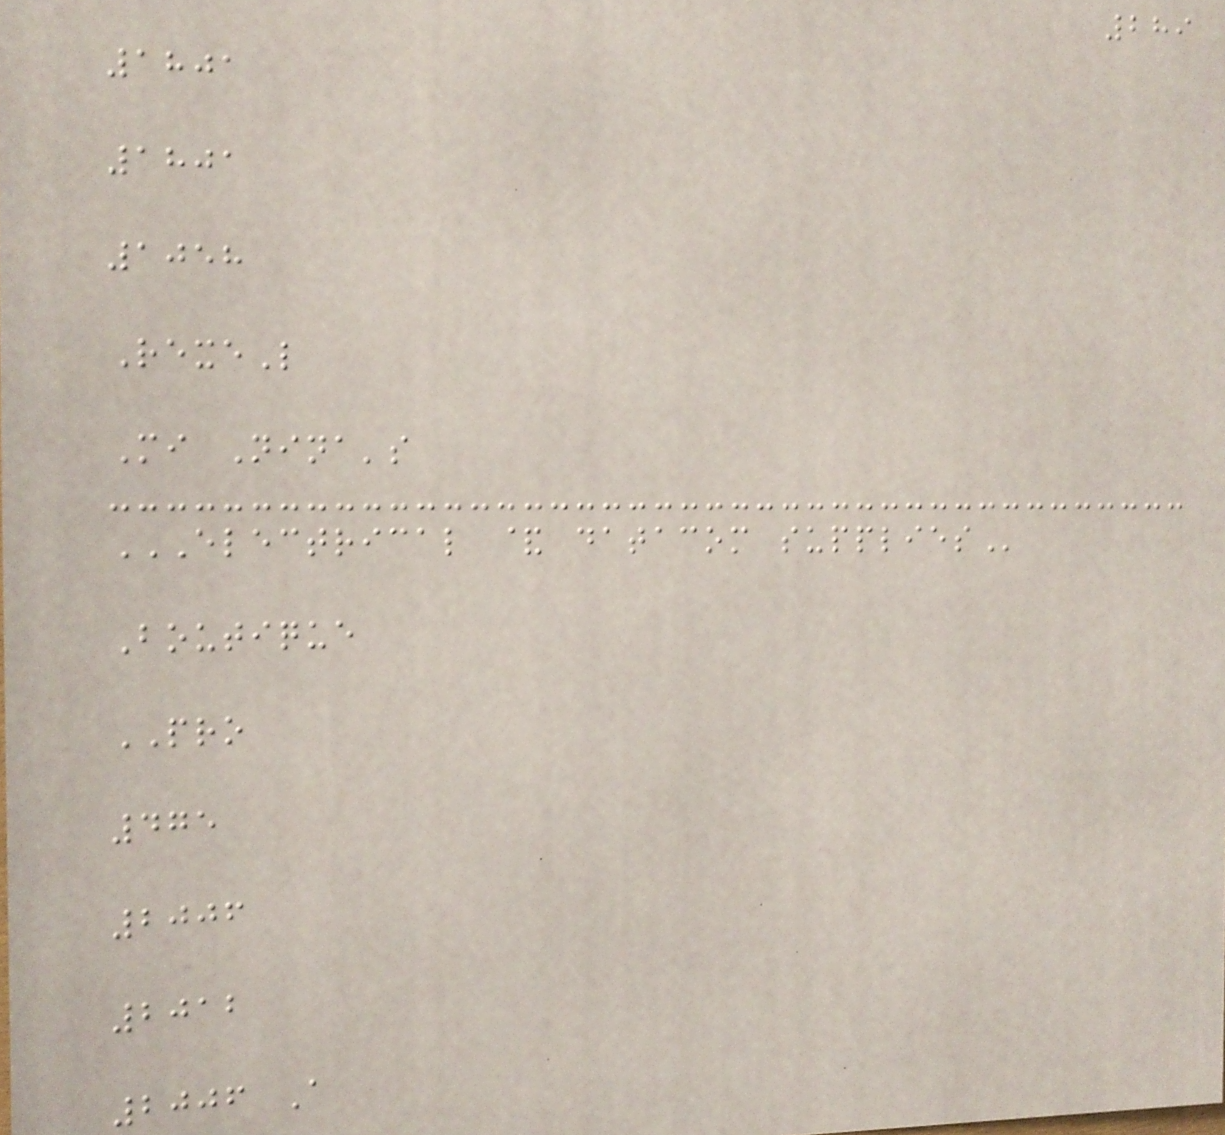289
1801
1801
1058
RexeL
Mi Nina's
ELECTRICAL & DATACOM SUPPLIES
Boutique
PRO
475
2006
2012
2006 A
